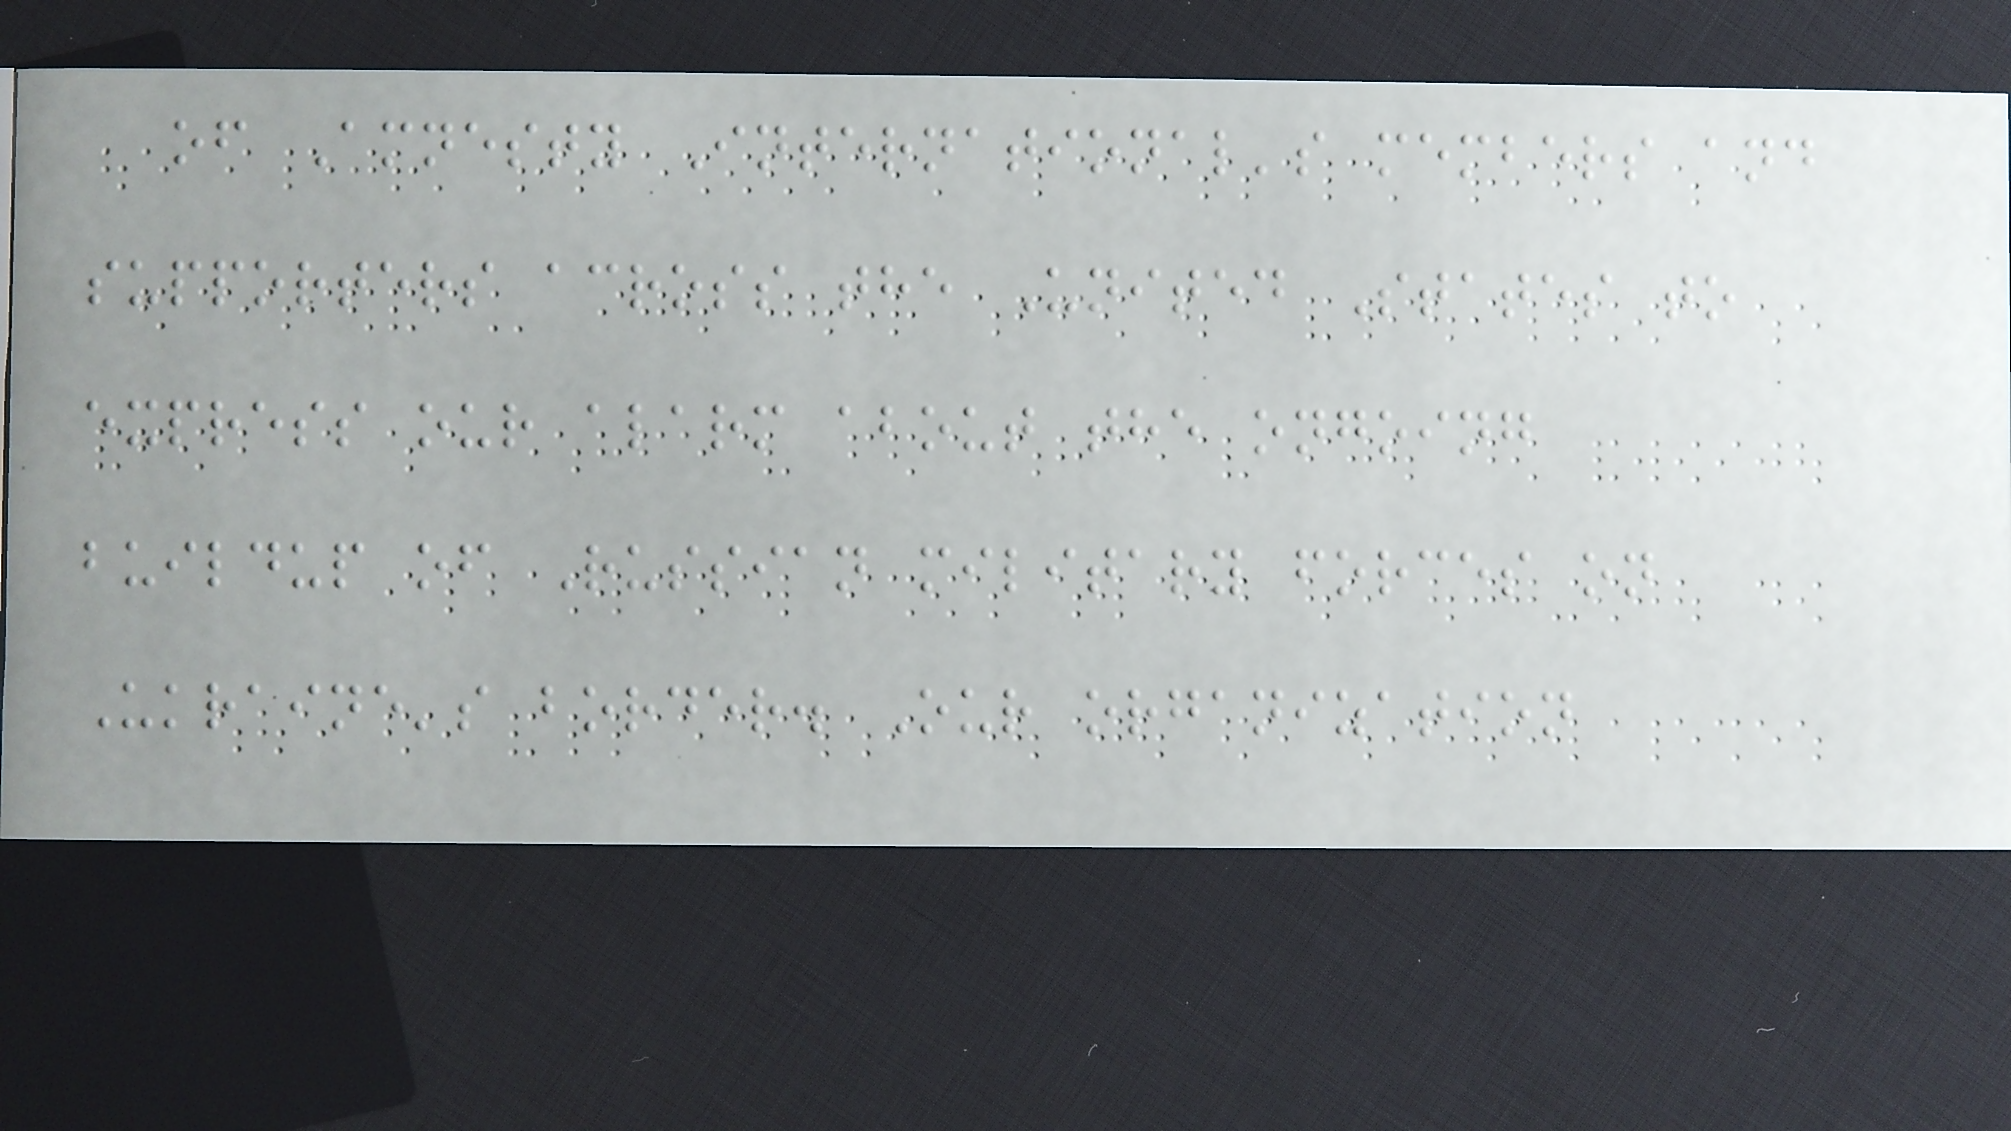of Amnesty International's members and
supporters across the United States to
express our alarm about the ongoing
buildup of Russian military forces on
Ukraine's border. Our organization
